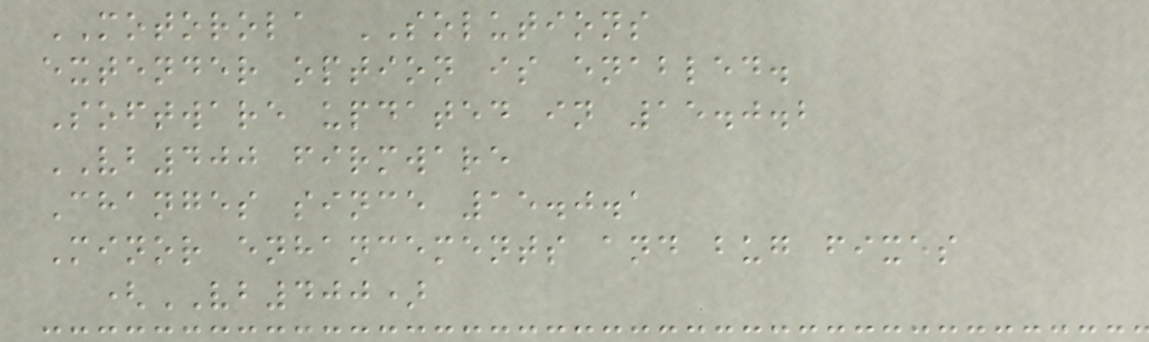MOTOROLA SOLUTIONS
extender option is enabled.
Software updated in 15.0.2
VB400 firmware
Changes since 15.0.1
Minor enhancements and bug fixes
(VB400)
